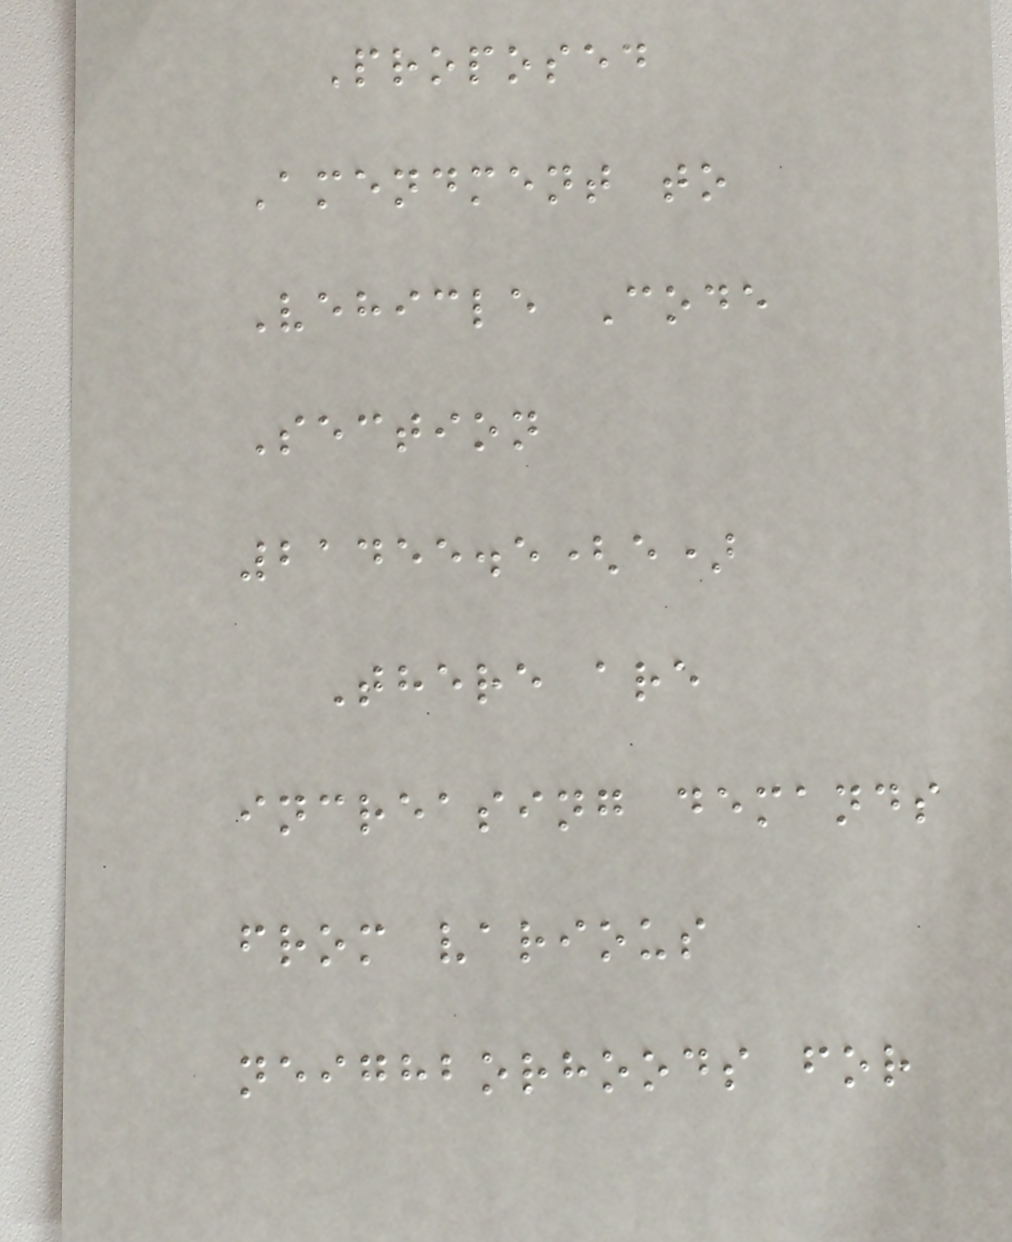Proposed
Amendment to
Vehicle Code
Section
21455.5(e)
There are
increasing demands
from various
neighborhoods for
